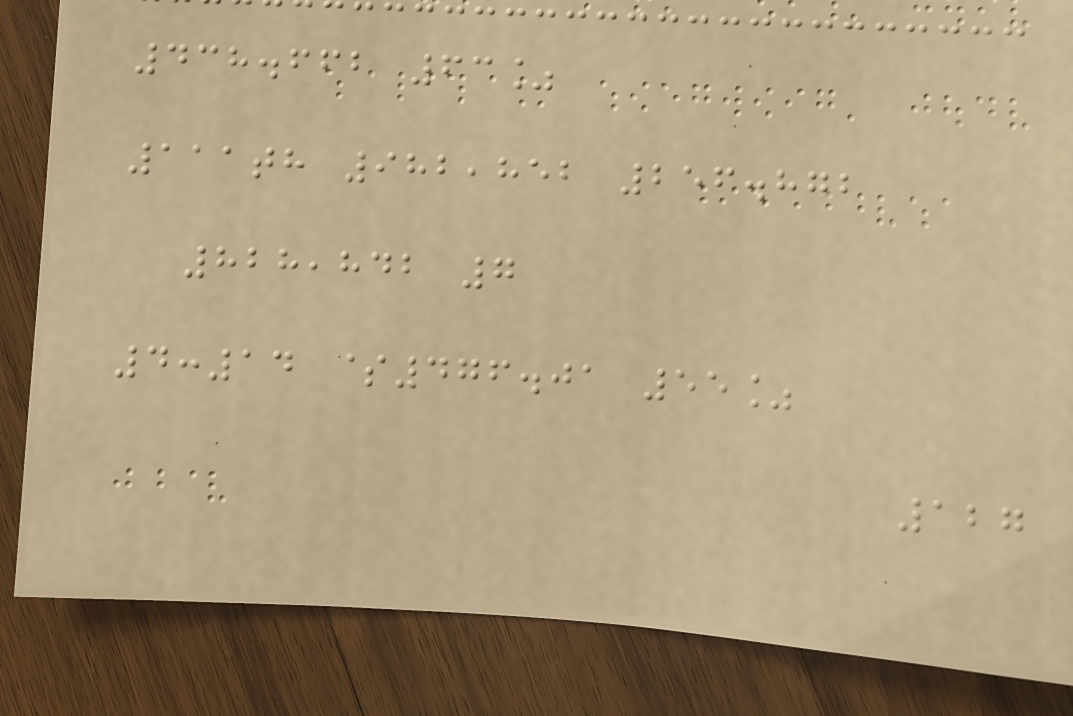438.662 63%
111th 982,852 256.872
828,842 7
4:14 $476.01 55%
127
